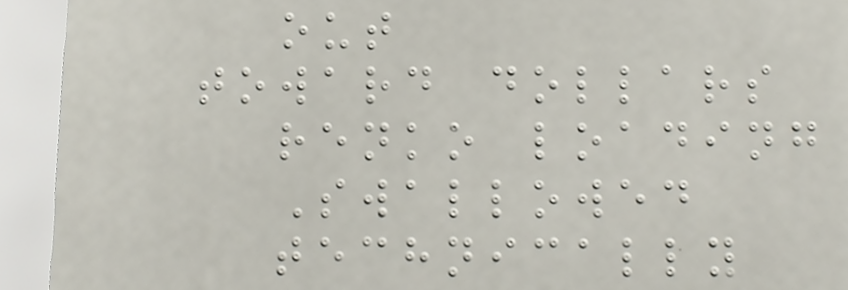out
toward dollars
renko loading
Swallowed
technically
